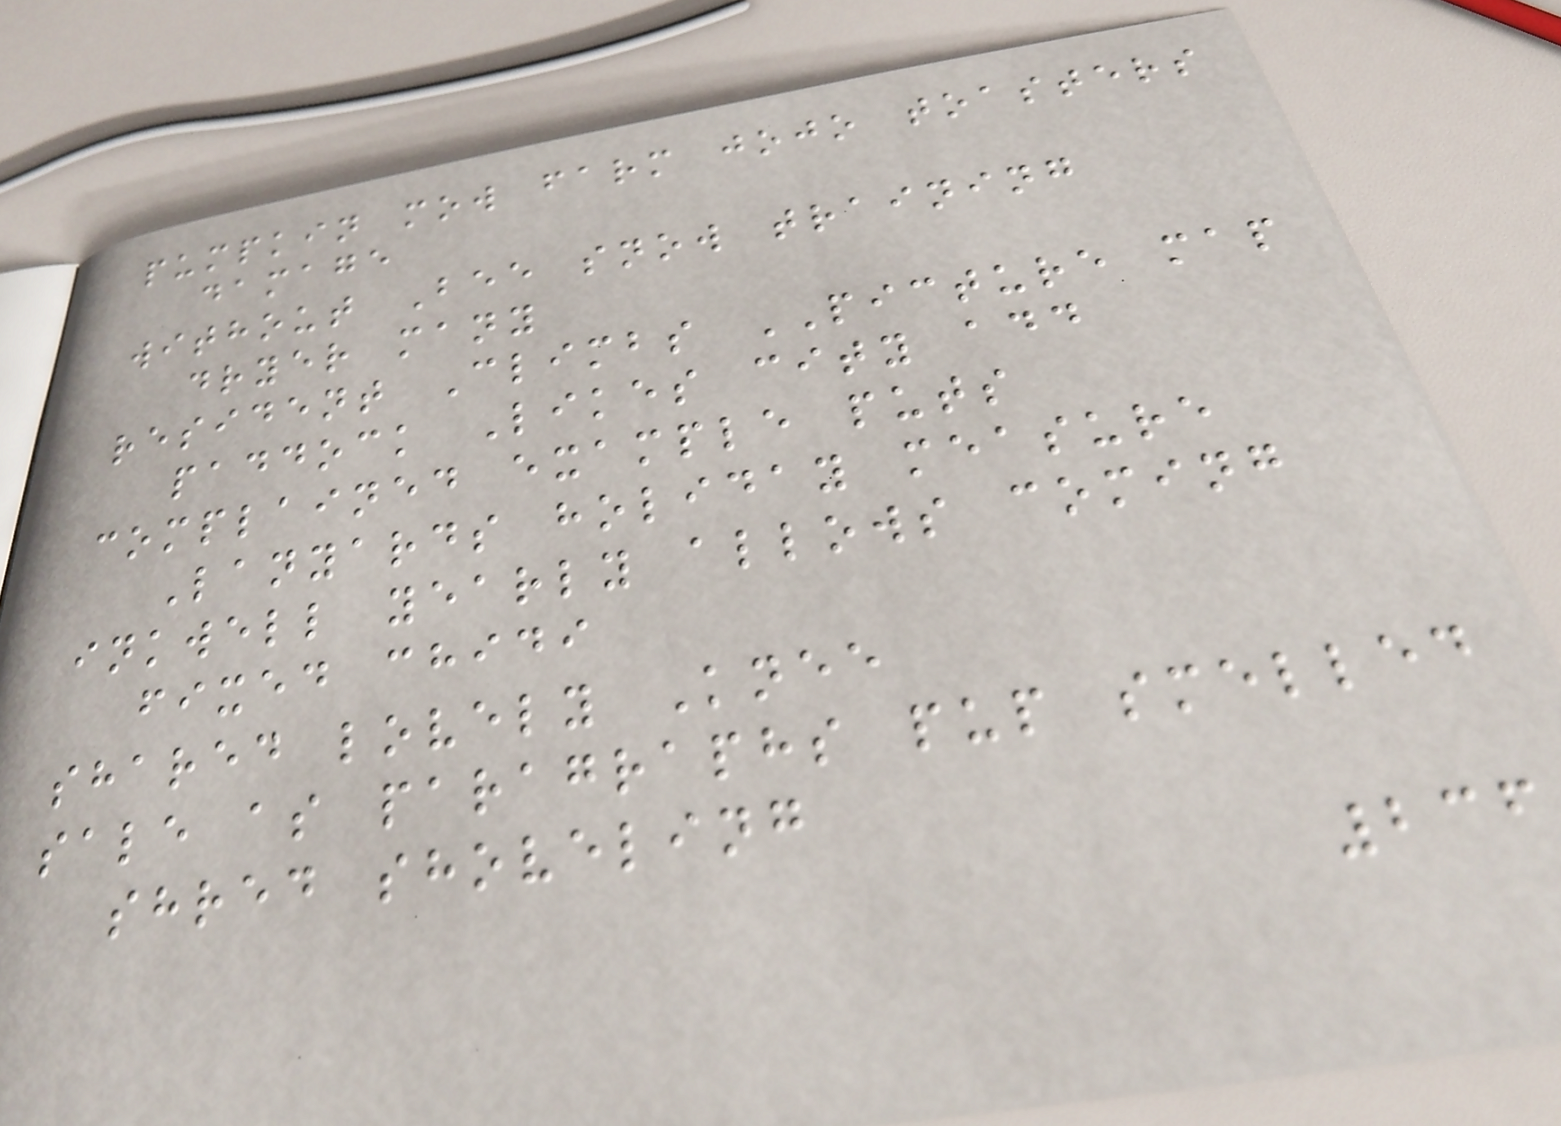pumpkin mow farm jojo toasters
damage
without Bee snow training
dryer many
resident Climbs PICTURE map
paddock Likes city add
complained example puts
Lanyards holiday measure
inkwell yearly allows coming
fixed chidi
shared lovely Knee
sale as paragraphs pup smelled
shred shoveling
236
